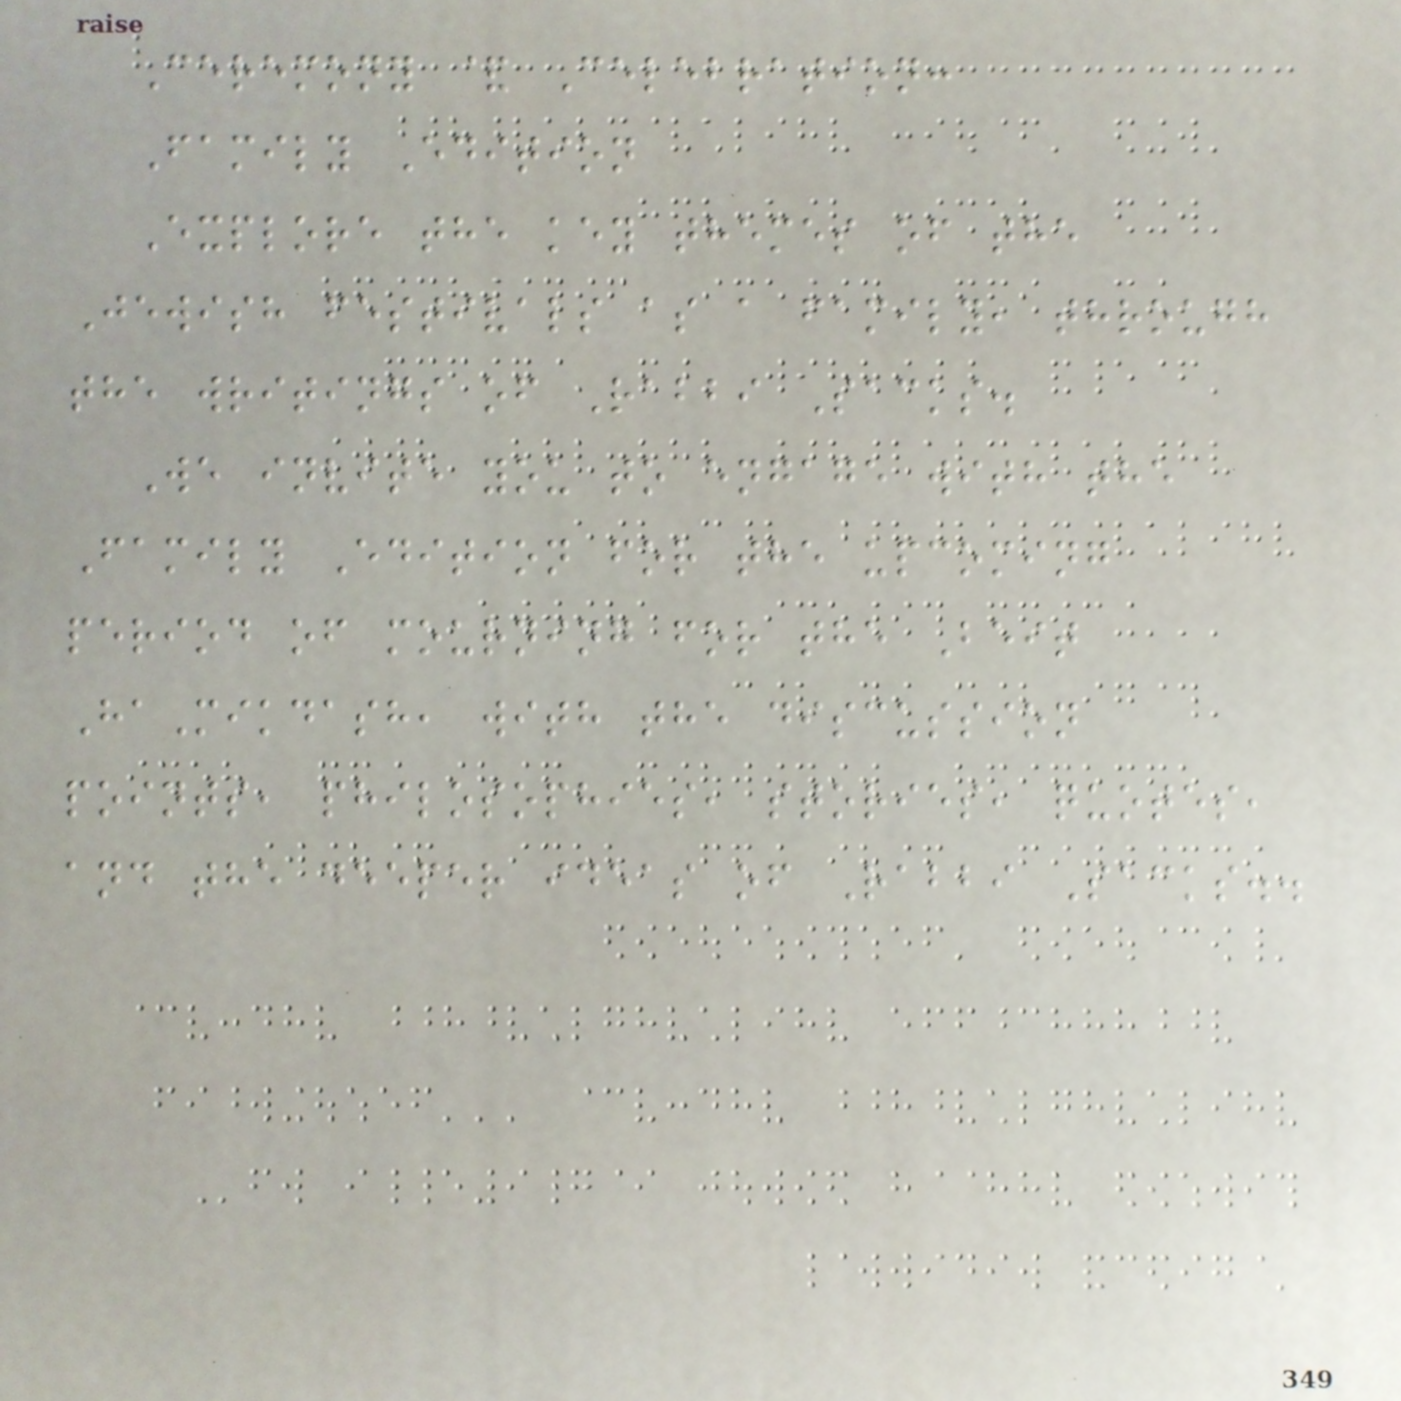Ceremony & Celebration:
Family Edition
Explore the key themes of the
Jewish festivals as a family, through
the writings of Rabbi Sacks.
We invite you to engage with the
Family Edition for the upcoming
period of mourning for the Beit
HaMikdash, with the discussion
points, philosophies, stories, quotes,
and the deeper ideas of Rabbi Sacks..
